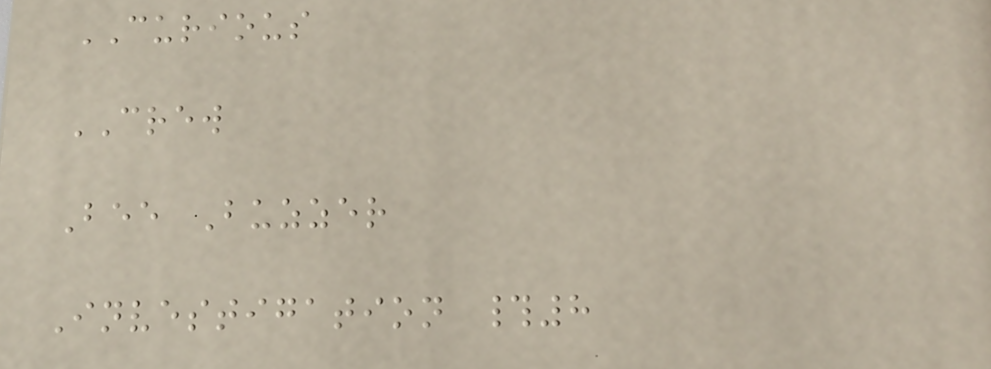CURIOUS
CREW
Bee Buzzer
Investigation #8
